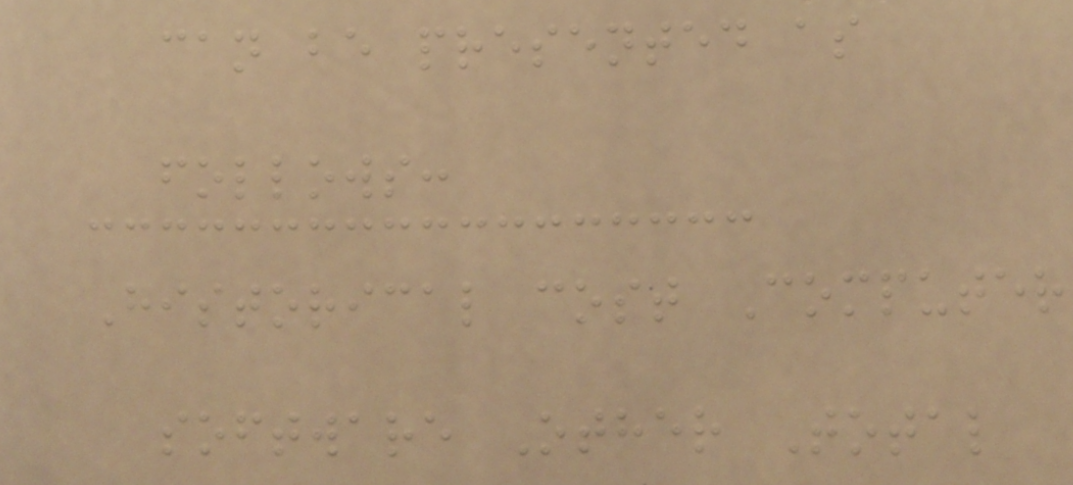can be presented as
follows:
Historical cost Computer
software Other Total
